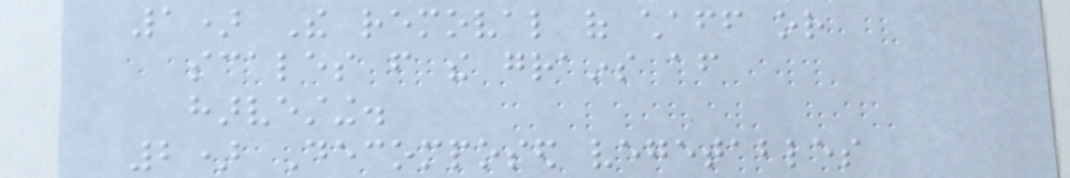1) The removal of chaff or
scales from the grains after
harvesting.
2) Decomposed vegetables
